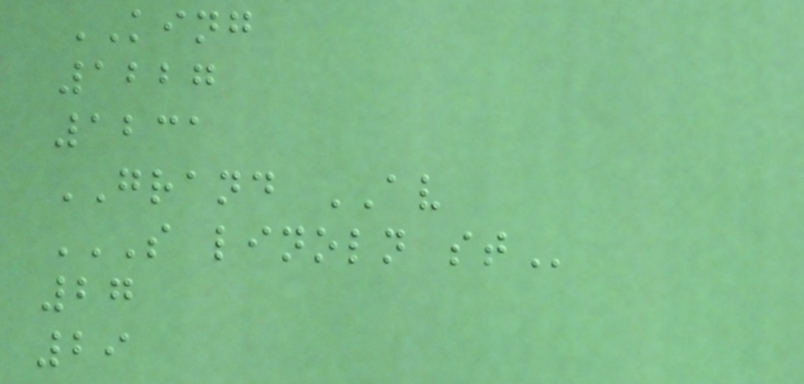KING
1227
1231
GRAND AV
S LINOLN ST
27
29
